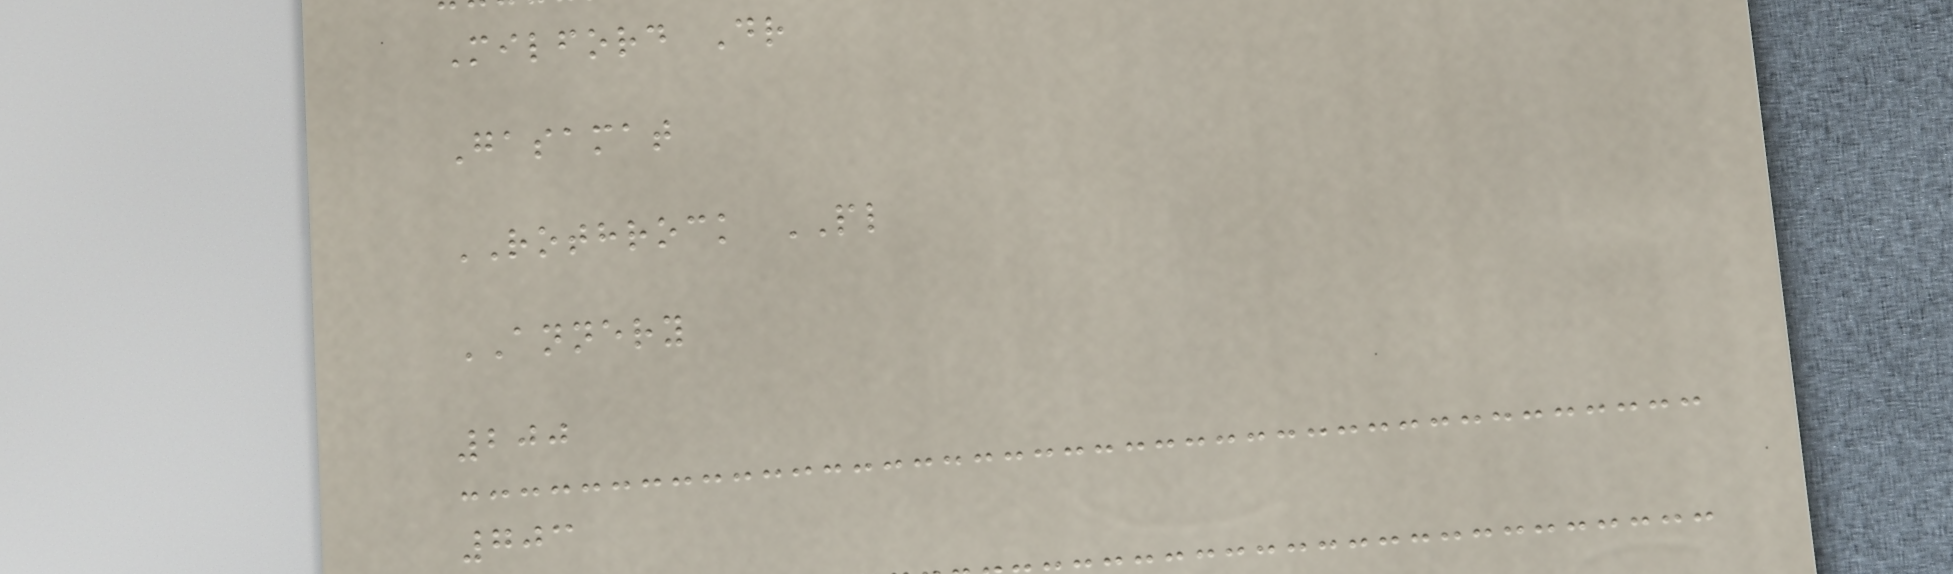Milford Dr
Gasamat
ROTHROCK PL
ANNERY
200
703
